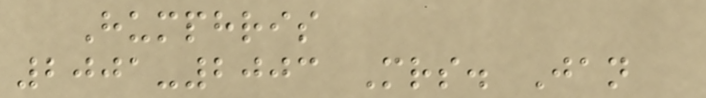Humphris
2001-2003 Mrs. Jan
